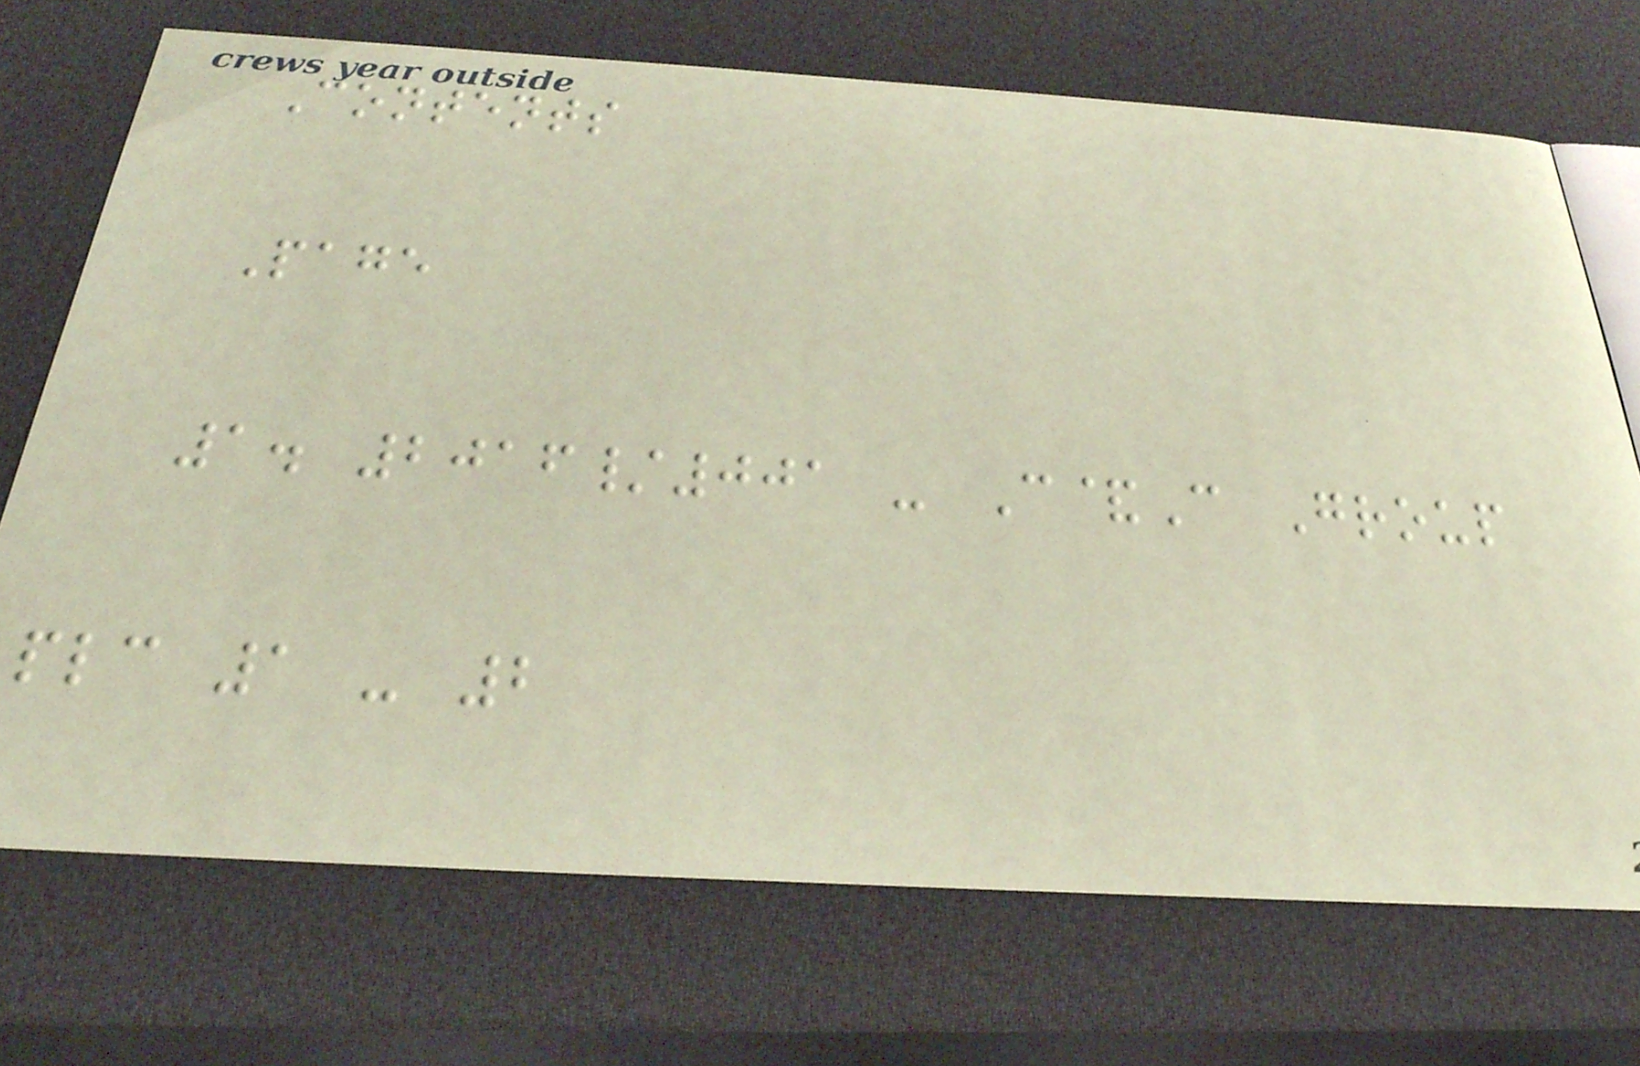Contents
Page
1. 2016/001 - C&C Group
plc 1 - 2
